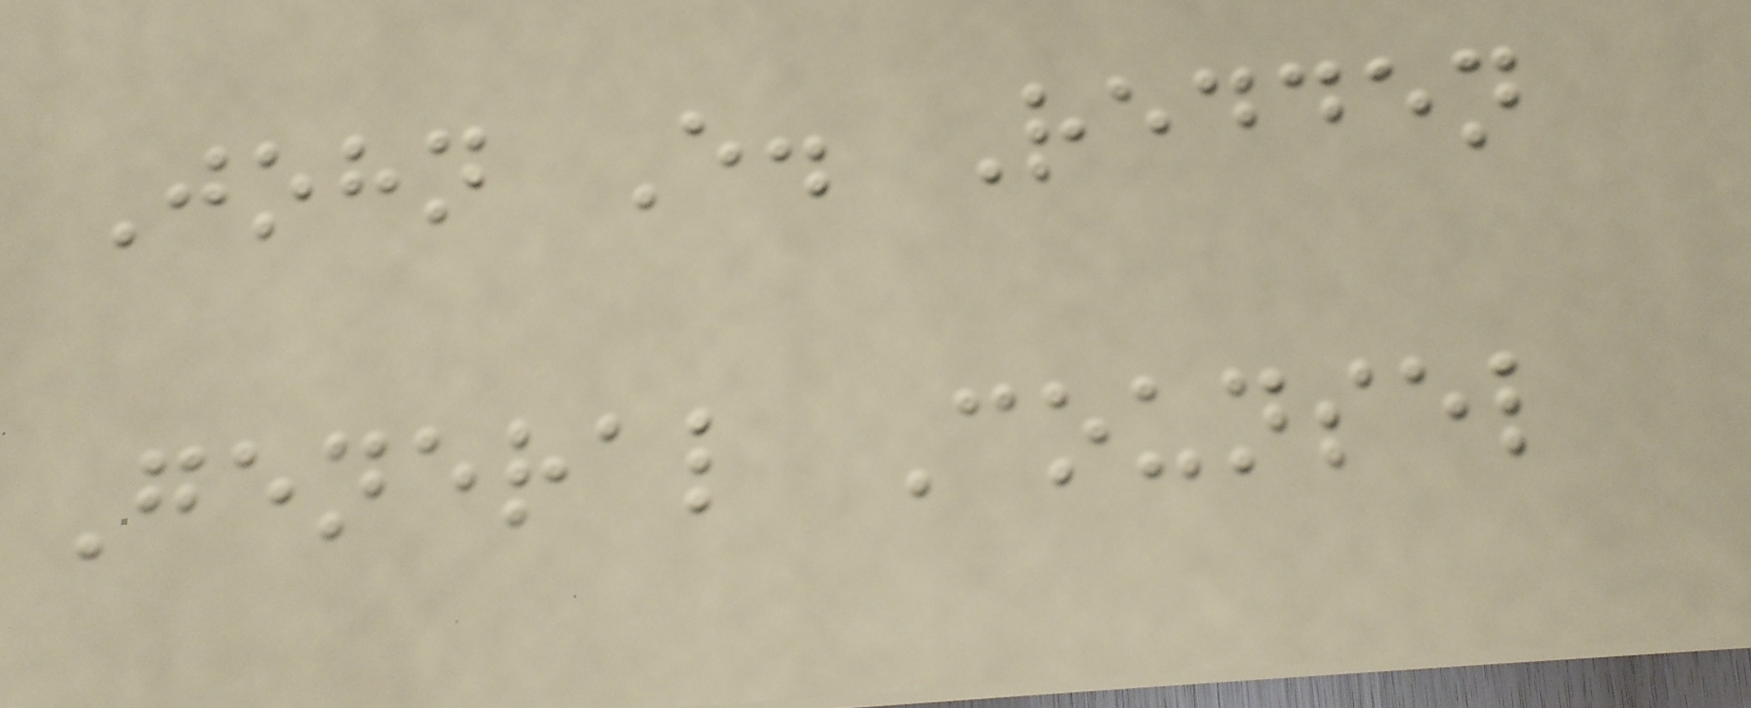John E. Redden
General Counsel
